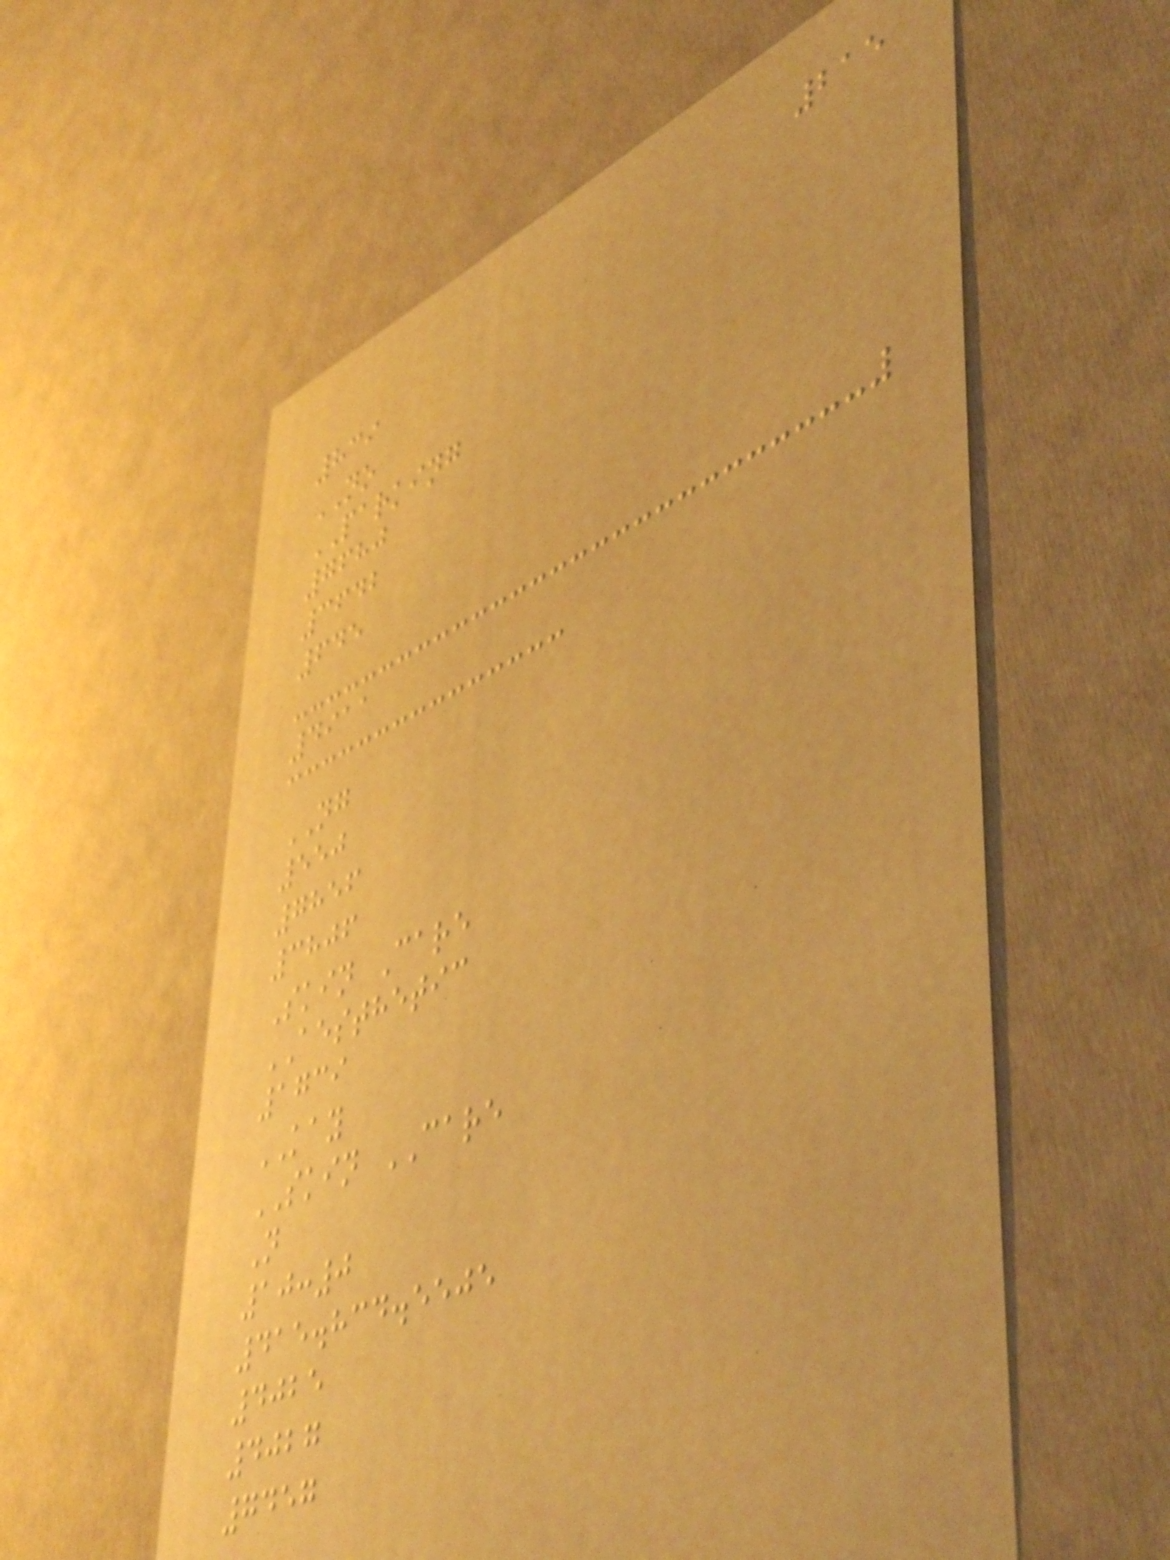215
839
NO
PARKING
7680
3642
645
4911
NG
550
7856
3806
Skin Care
AESTHETIC
1739
KAY
SKIN CARE
N
10:0
415.834.5505
4025
4027
7457
